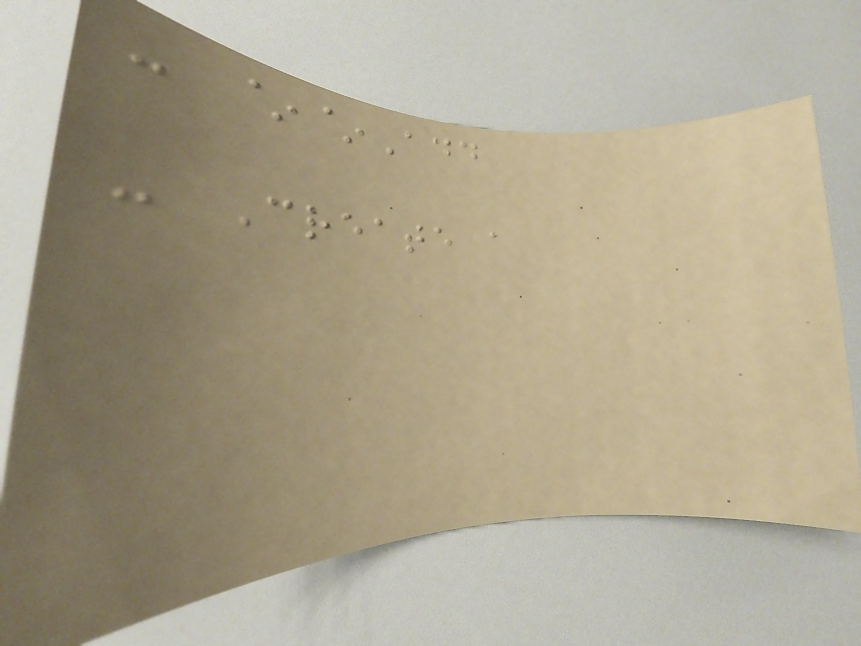- ~~Add
- Create a
